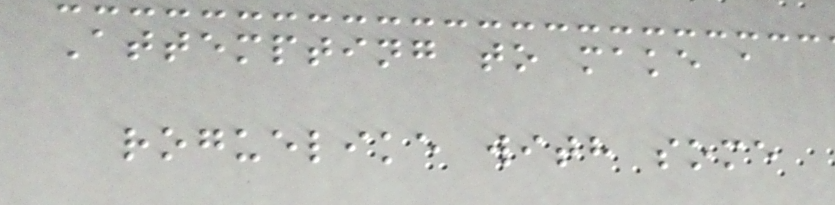Attempting to make a
roguelike with some
